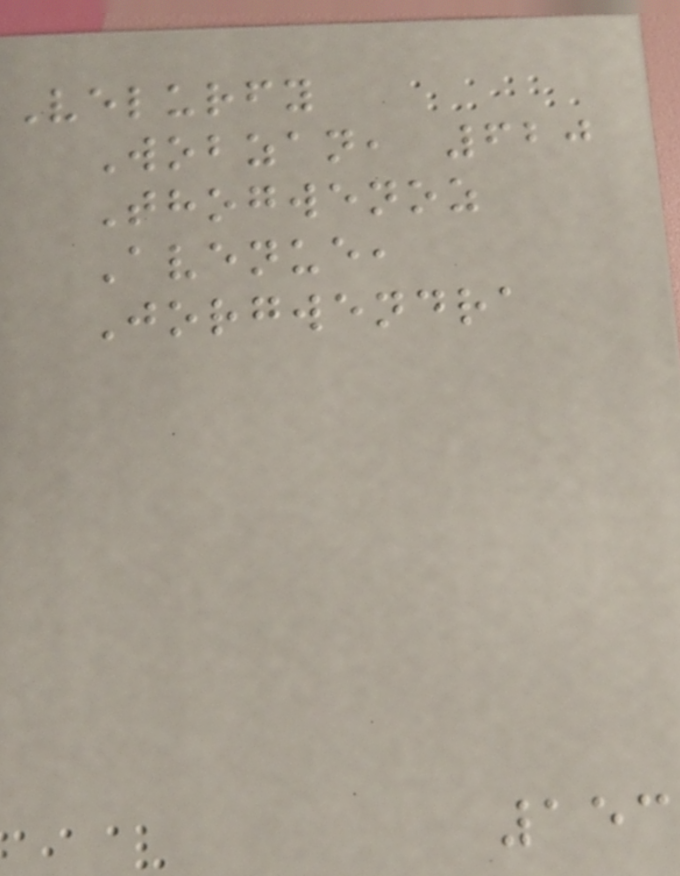Velurfy
Wobzan, 620
Thogwenoz
Avenue,
Jorgwendra
153
